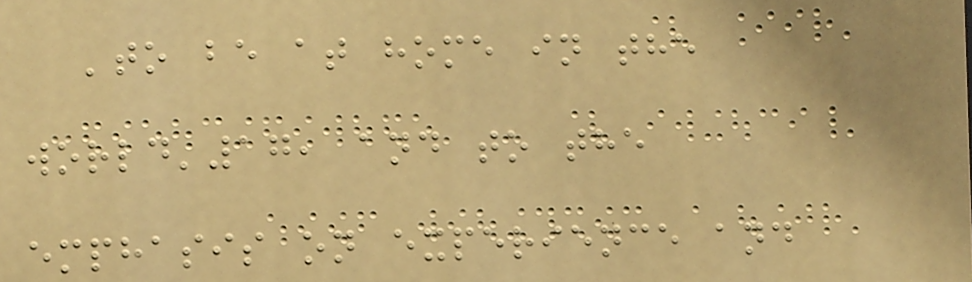'to be at home in the
world'17, and to the
emphasis on experience and
